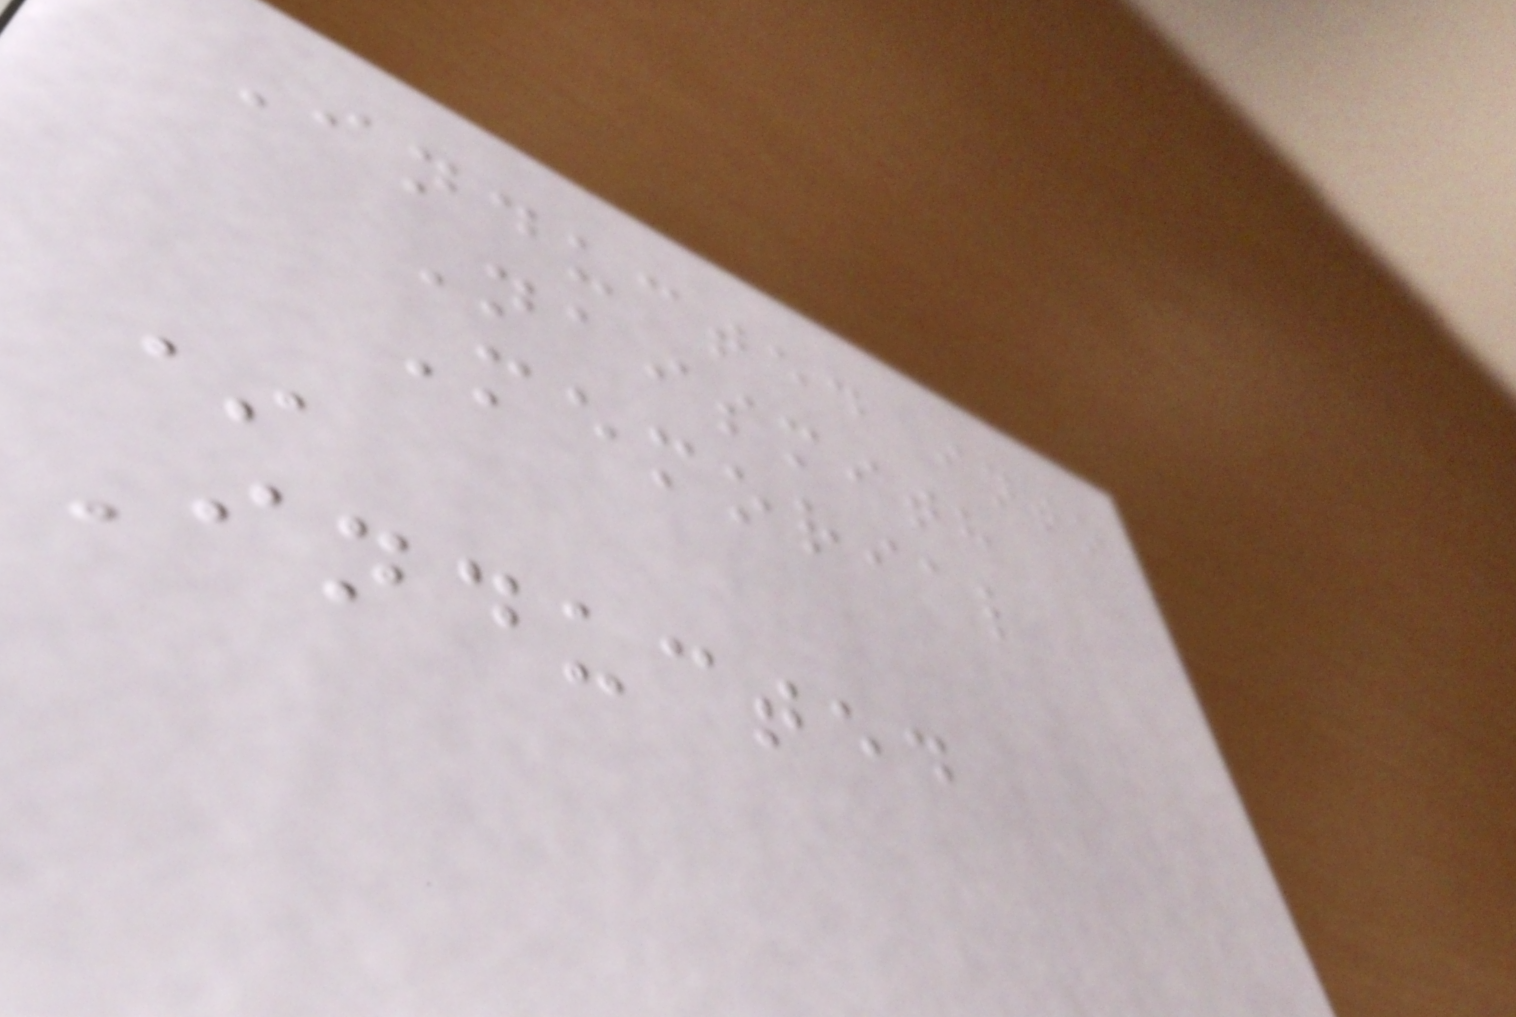Inducted into
Naismith
Memorial
*
Inducted
